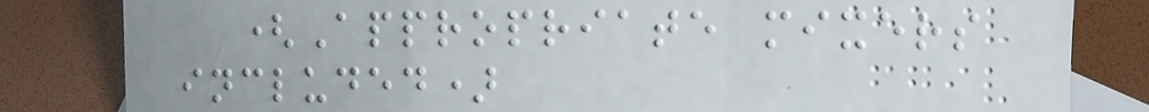(Appropriate mixers
included)
